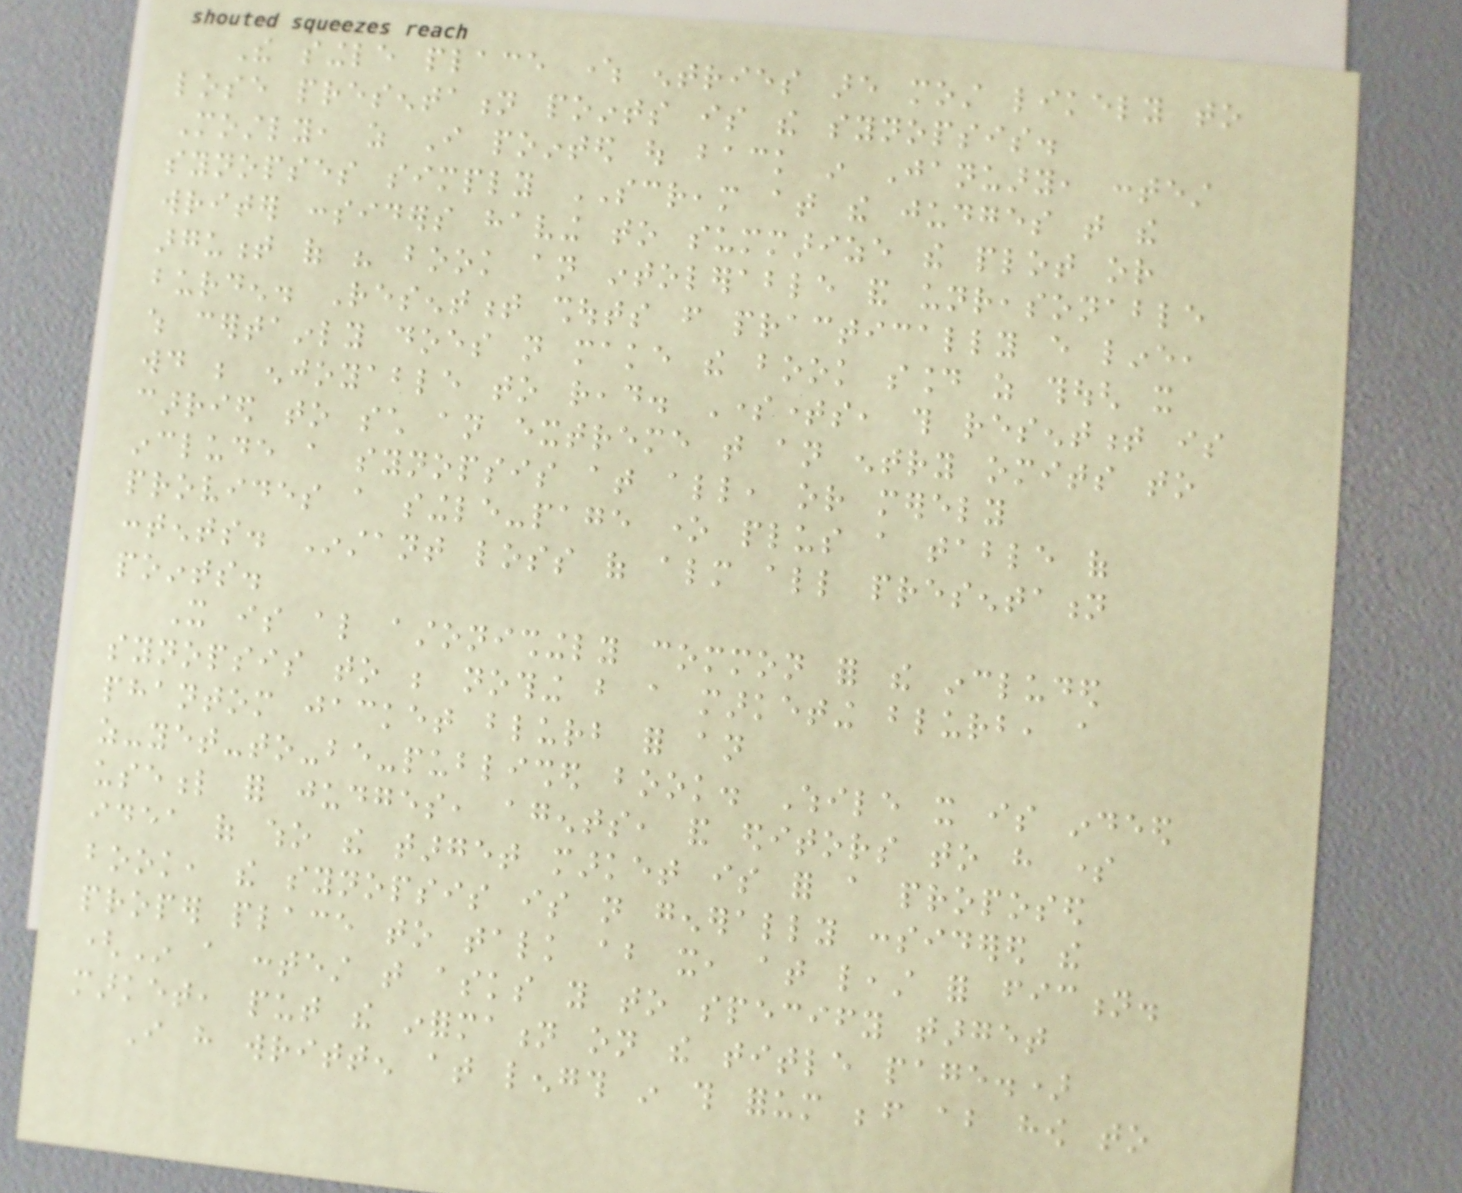The single place where entries are most likely to
lose presentation points is the synopsis.
Mostly, as I pointed out back in January, contest
synopses simply SCREAM at the judges that the
writer considers having to summarize the plot or
argument of his book an intolerable and unreasonable
burden. Resentment shouts from practically every line,
which certainly does not make the book sound as though it
would be enjoyable to read. Sometimes, this resentment is
carried to such an extreme that an entry omits to
include a synopsis at all, or merely
provides a single-page one plus a table of
contents. Instant loss of almost all presentation
points.
It is also astonishingly common for the included
synopsis to be nothing but a marketing blurb, a
phantom jacket blurb for an
as-yet-to-be-published book. While it is indeed
useful for judges, agents, and editors to have some
idea of who the target market is for a proposed
book, the synopsis is not generally considered the
proper place to talk about it, at least for fiction.
(In a contest that asks you to specify target
market, put the information on the title page.)
I have written at length in this forum before about how to
